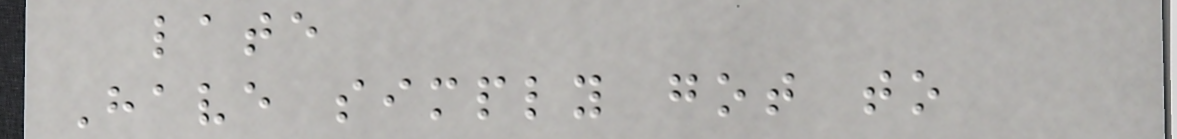late
Have simply got to
